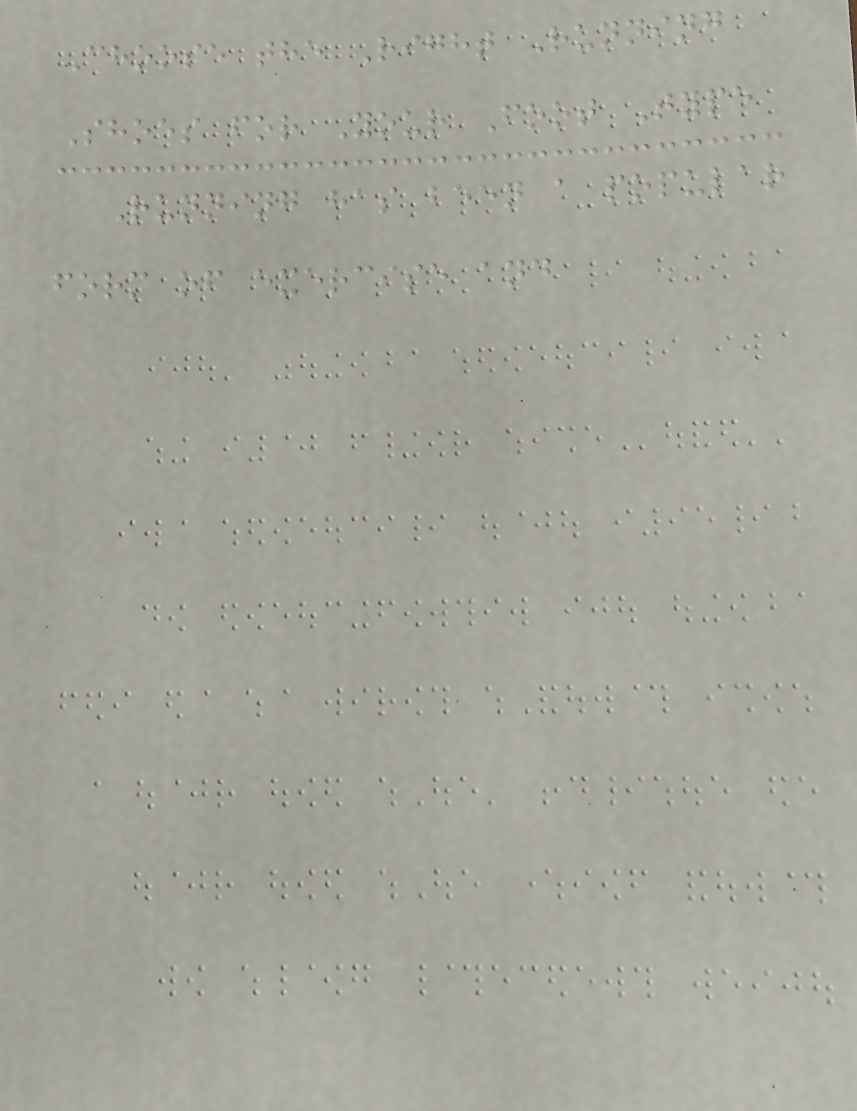Choose the Right Running
Shoes for Your Foot Type
Running has been a popular
form of exercise and
